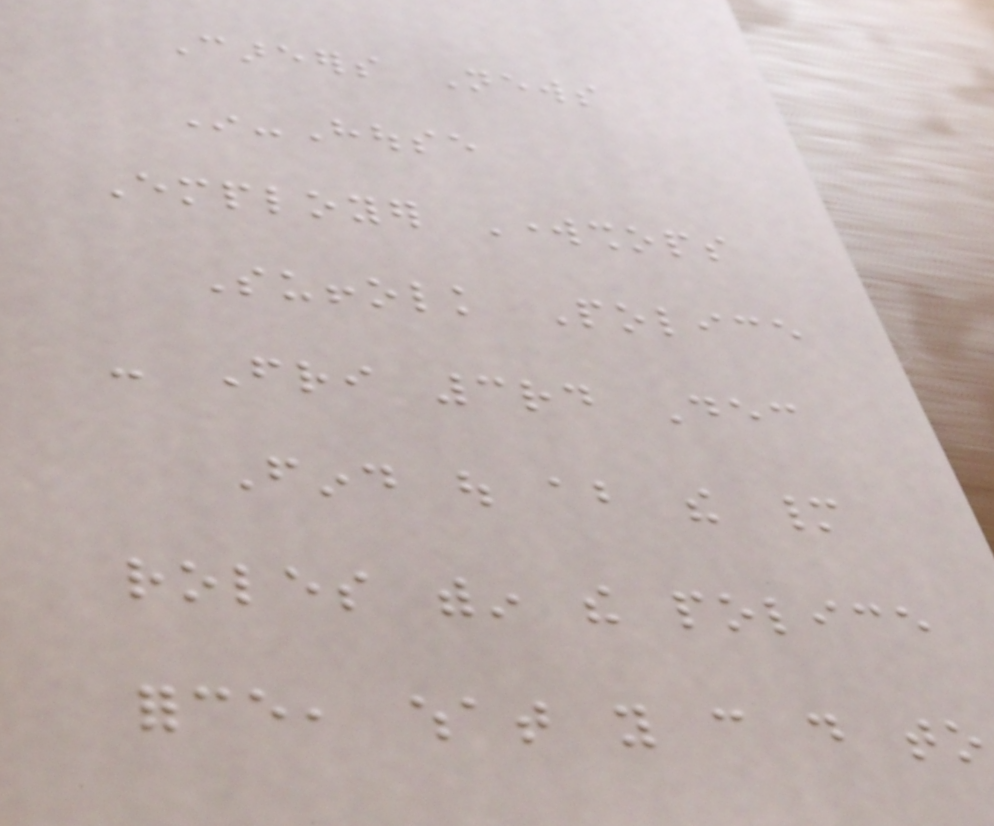Careers News
In-House
Employer Workshops
Suffolk Police
- Fri 3rd Dec
Find out about the many
roles within the police
force, what you can do to
